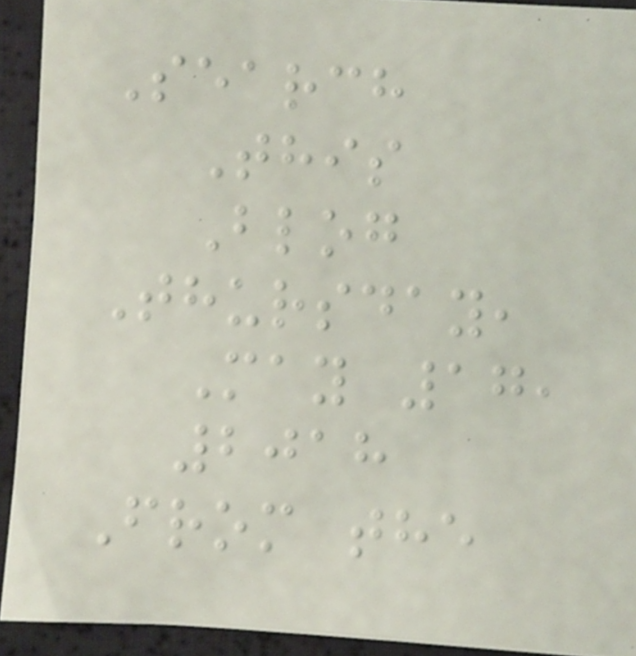Search
This
Blog
Thursday,
May 17,
2018
From the
